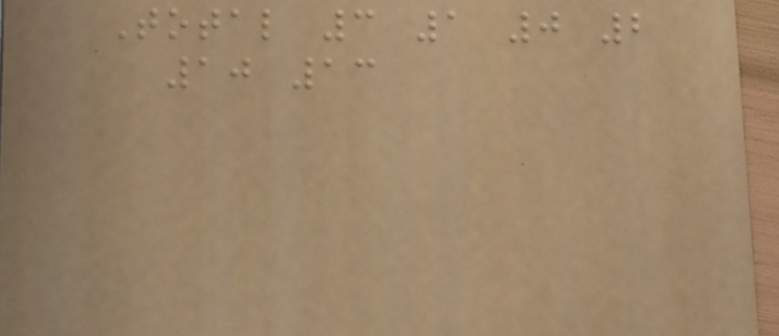Total 3 1 0 2
10 13
